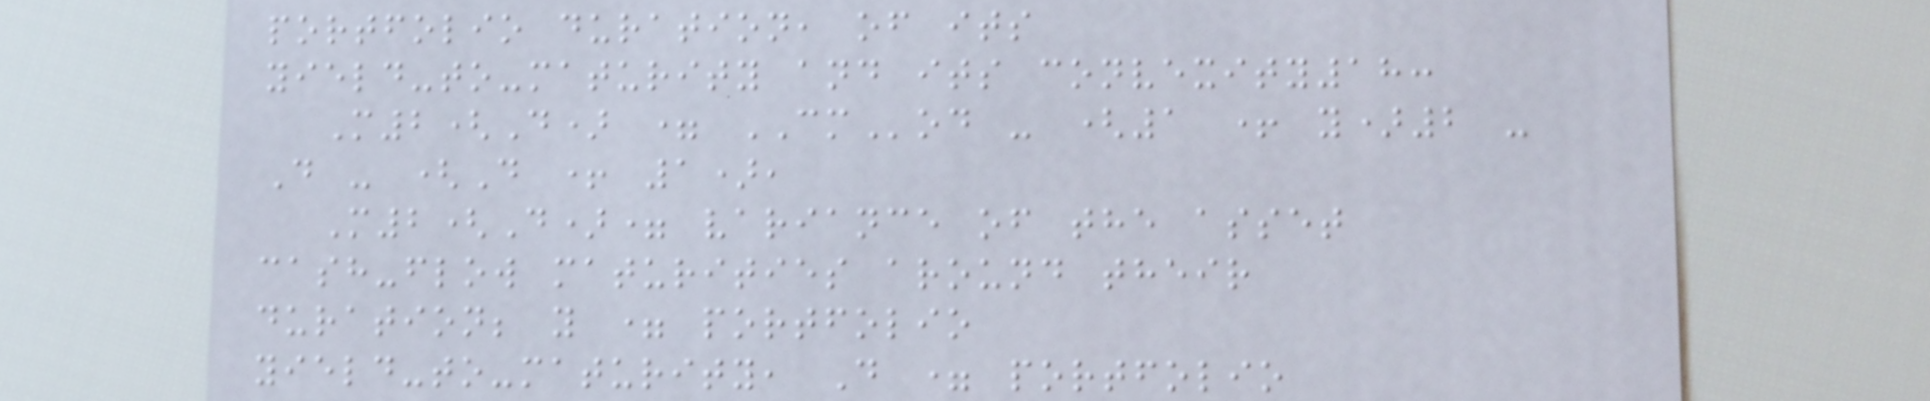portfolio duration, of its
yield-to-maturity and its convexity18:
M2(D) = CMod - (1 + y)2 -
D - (D + 1),
M2(D)= variance of the asset
cash-flow maturities around their
duration; y = portfolio
yield-to-maturity, D = portfolio
